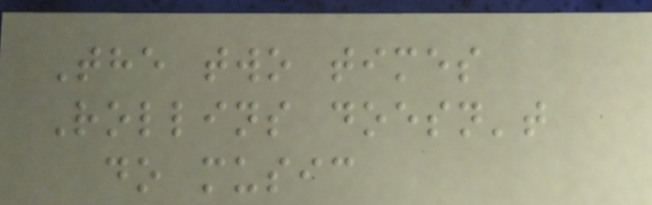The two times
Rollins doesn't
do music
